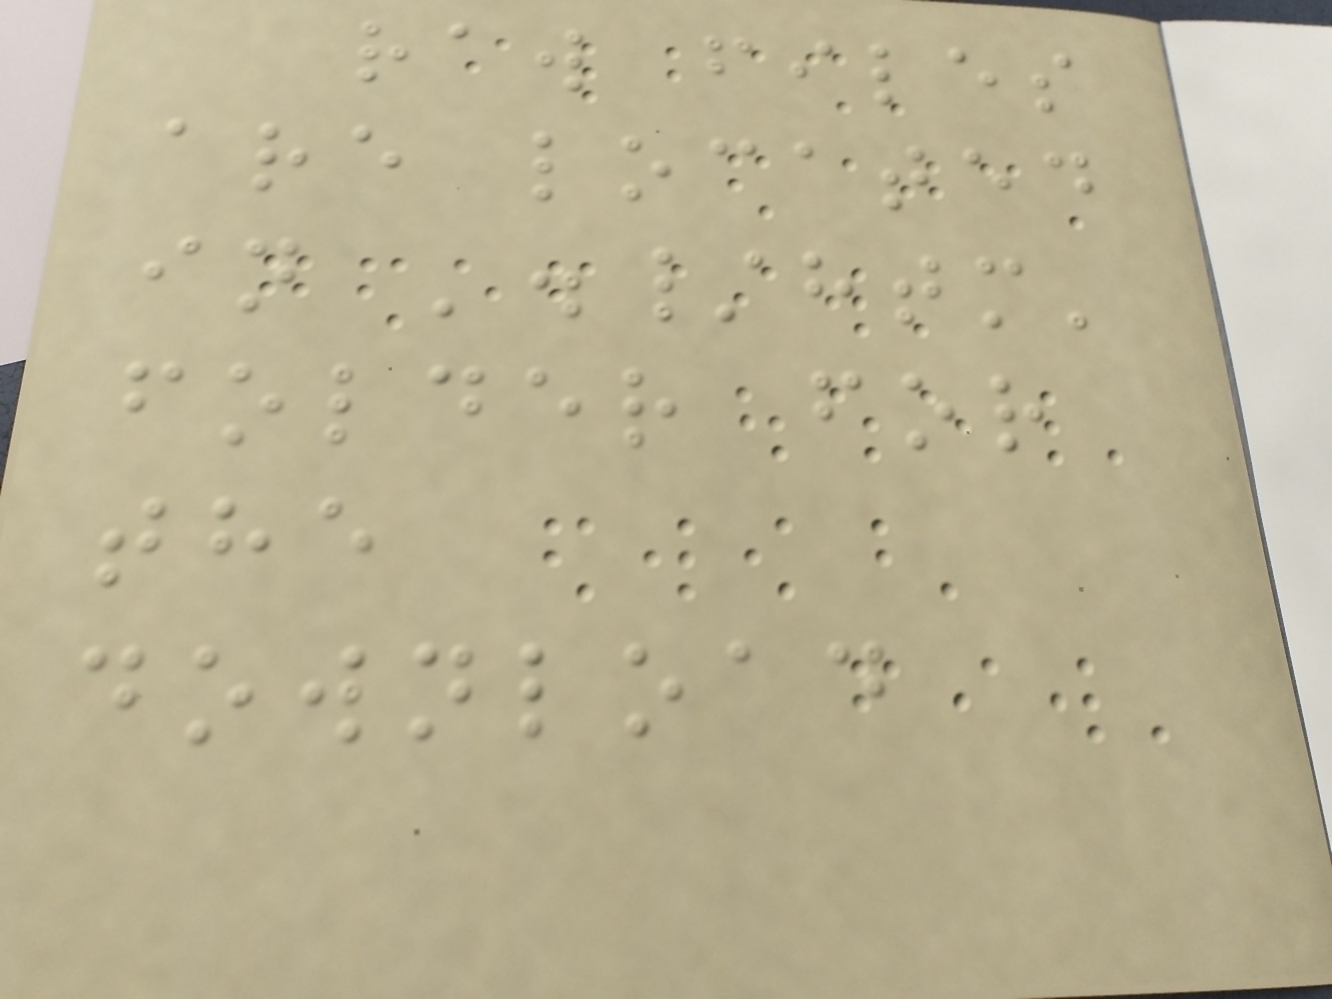raw files
are located
in './htm'
folder for
the
download
